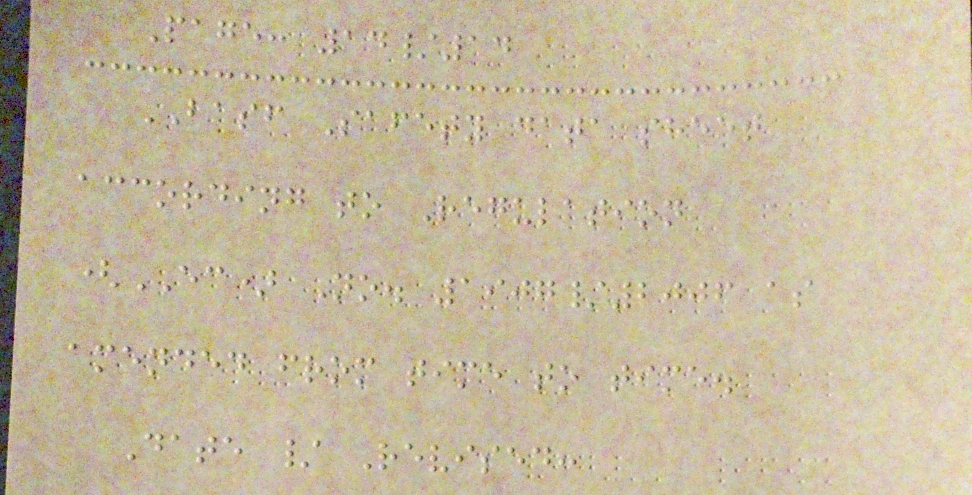Page: 14/14
BASF Safety data sheet
according to Regulation
(EC) No. 1907/2006 as
amended from time to time.
Date / Revised:
